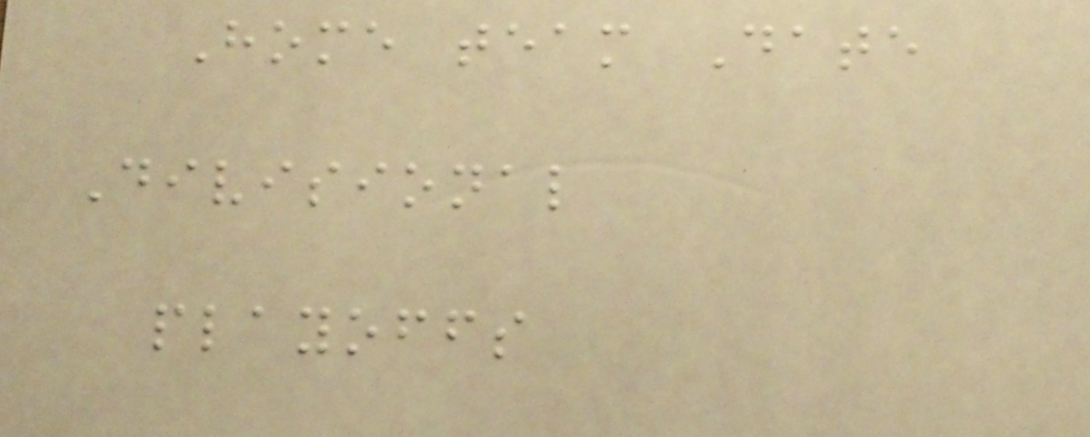Home team Date
Divisional
playoffs
